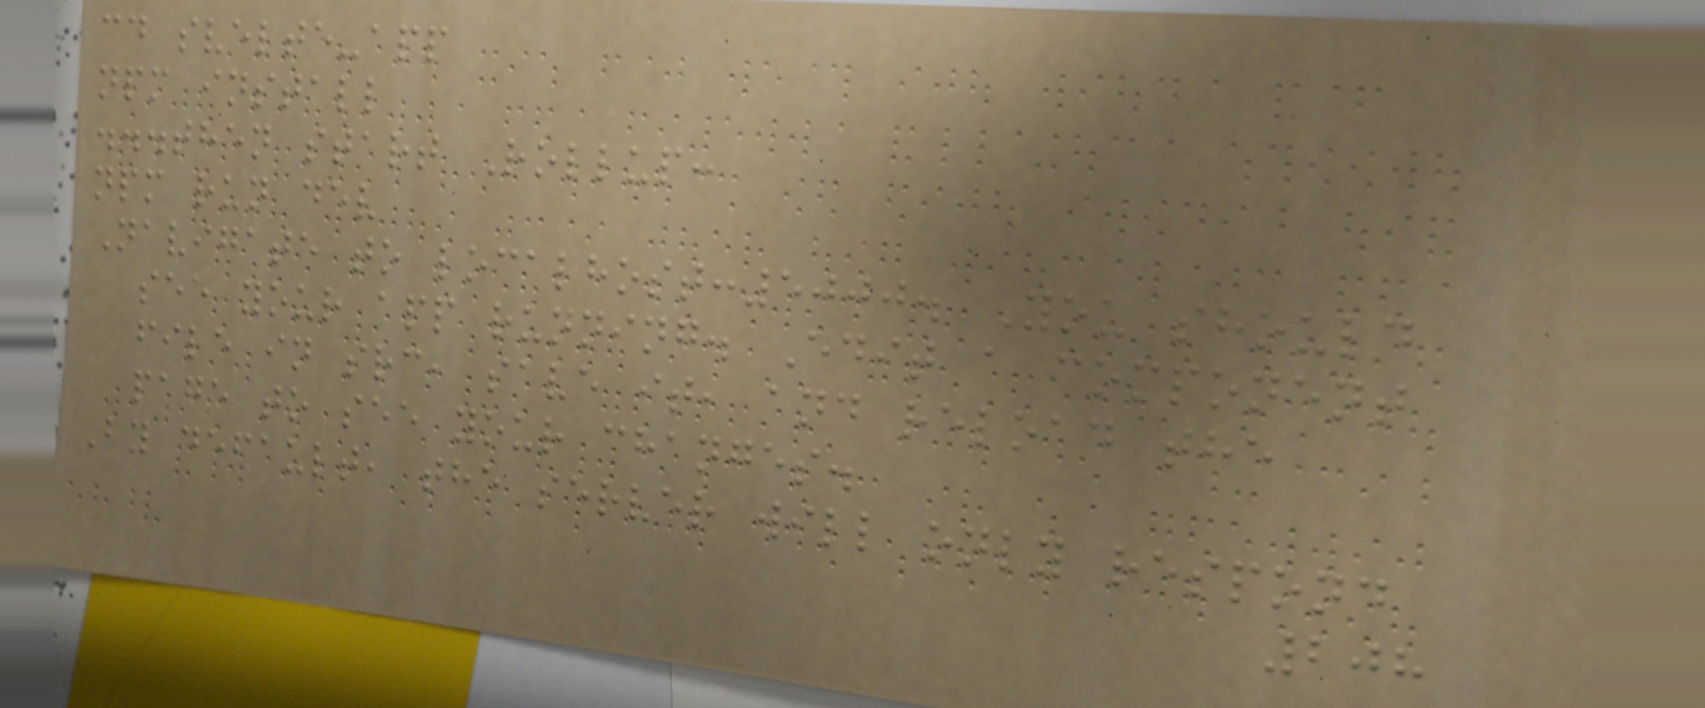cd svelte-app
npm install
...then start Rollup:
npm run dev
Navigate to localhost:5000. You should
see your app running. Edit a component
file in src, save it, and reload the
page to see your changes.
By default, the server will only respond
208
